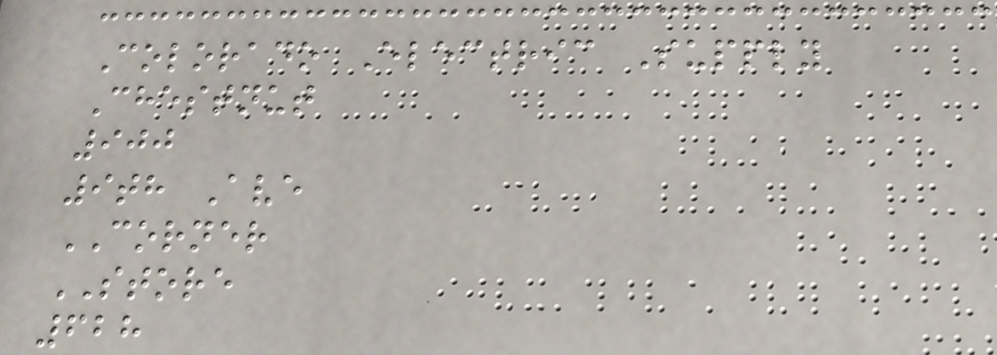Colorado Electric Supply
Chestnut
900
9th Ave
CORNER
STORE
628
